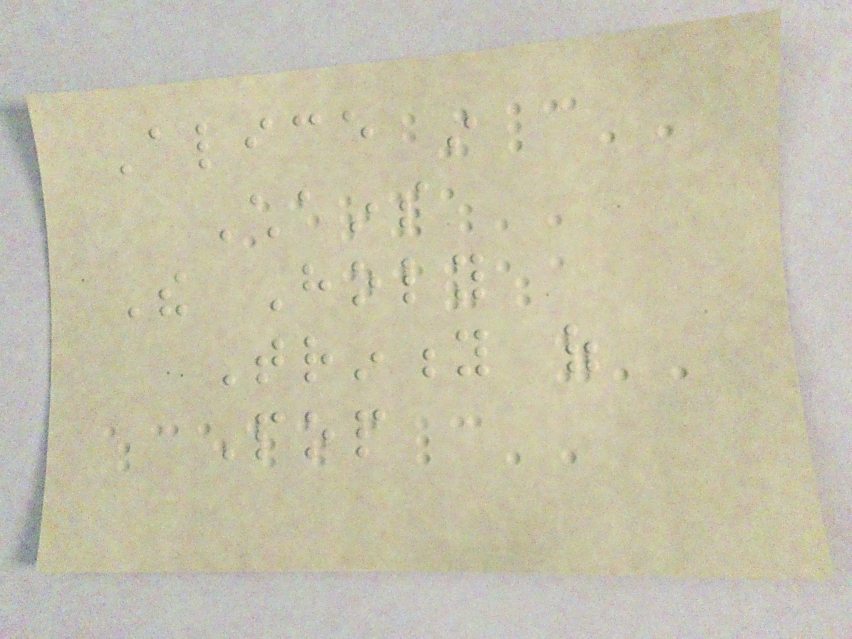Alice in
Chains
The Holy
Trinity of
Pop
